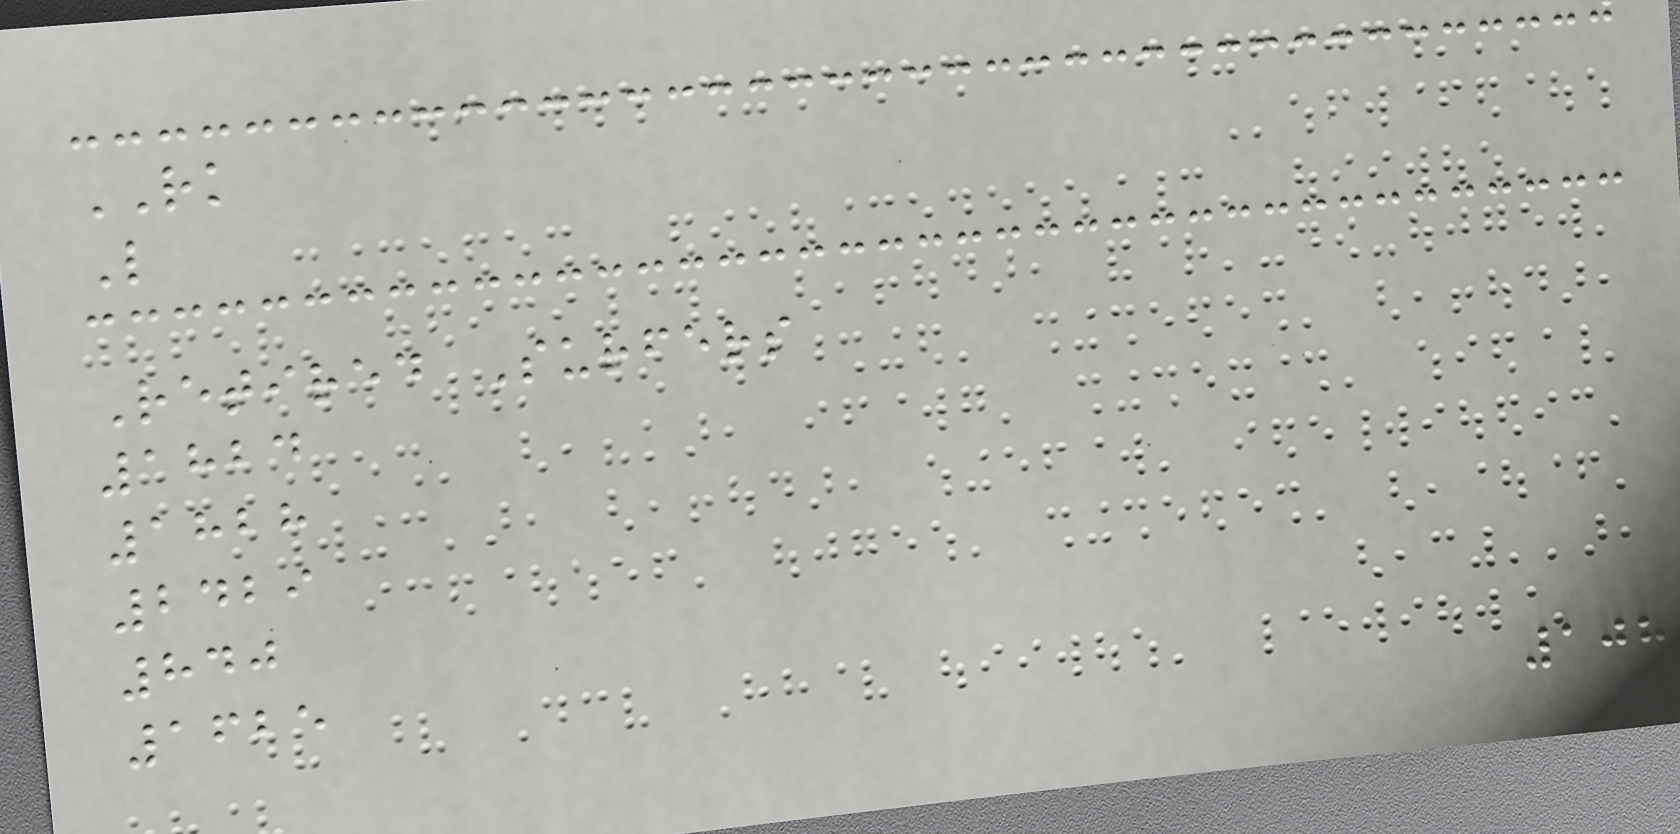RK
L
Retired Surfers
1824
1828
2429
840
1625
108
